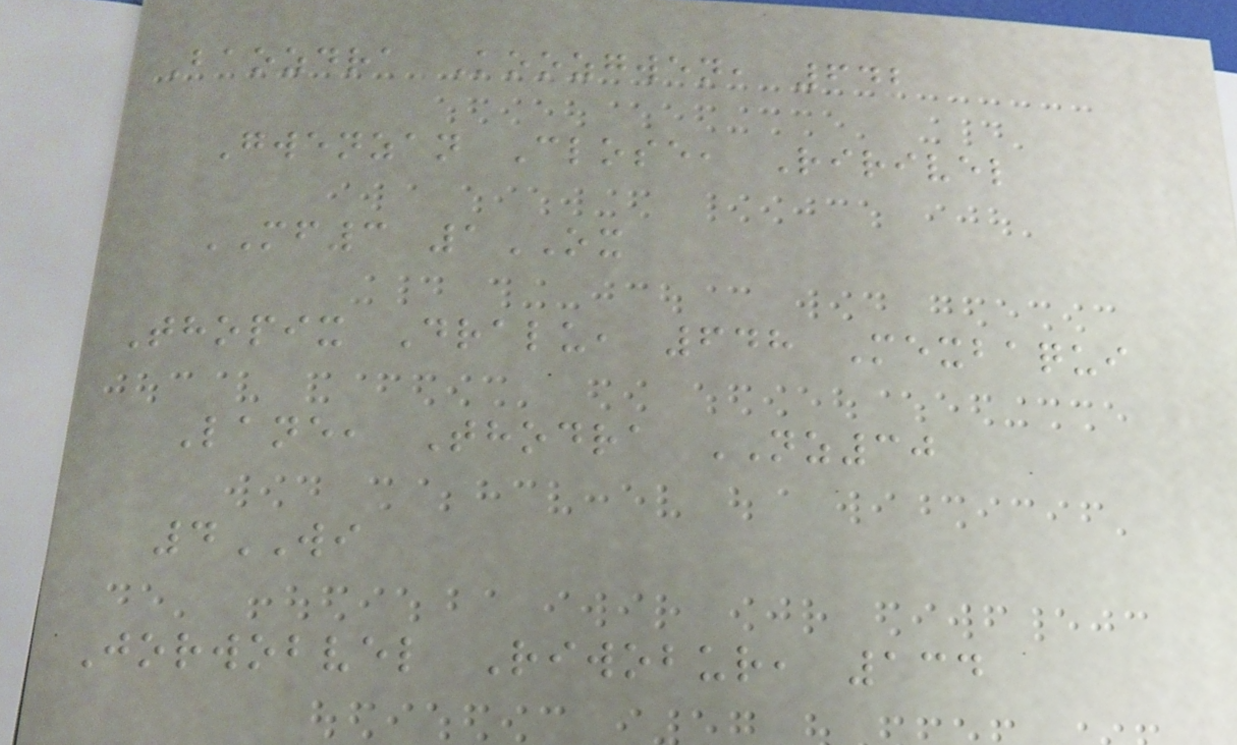Baozdra Koozgwen, 642
Gwenzan Close, Ririvel
MF3 1OX
Thopix Dralu, 648 Mexbaqui
Lane, Thodra NZ30
4WI
Jorwobvel Riwobur, 134
